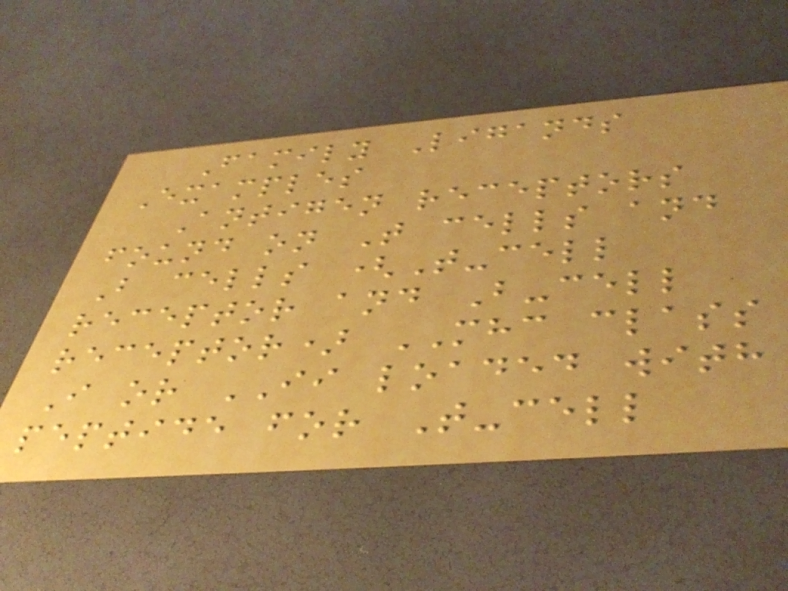Family Ligands
Examples
Antigen receptors
found on T cells and
B cells (T-cell
receptor and B-cell
receptor) MHC class
I or II loaded with
peptide for T-cell
